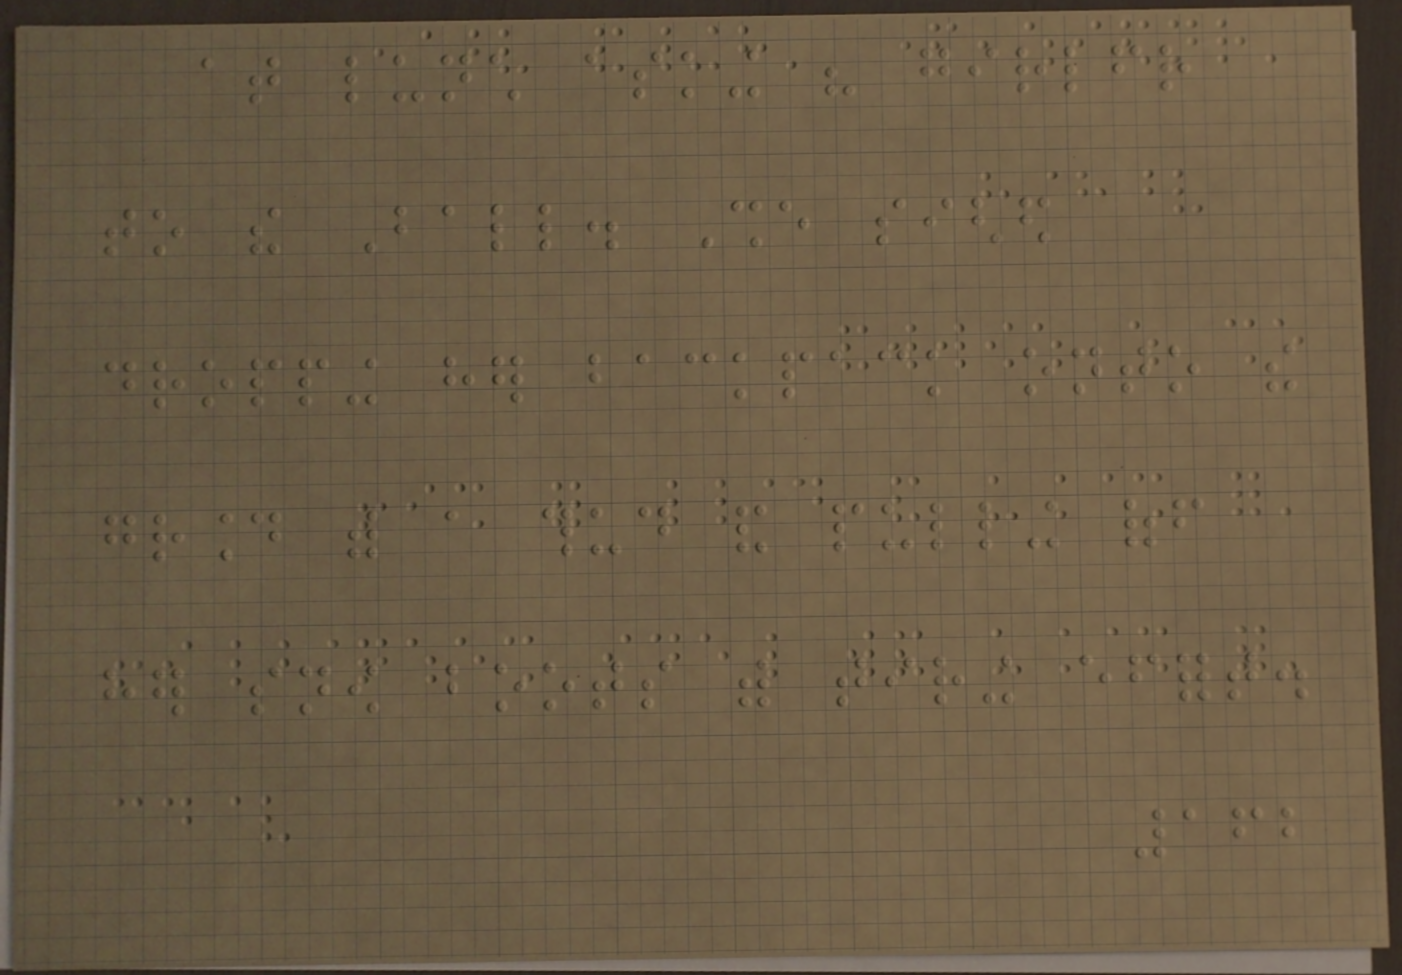at lunch asking his girlfriend
to the Ball. She sighed
dropping her backpack onto the
ground with a thud and pulling off
her snow boots with tiring effort.
162
